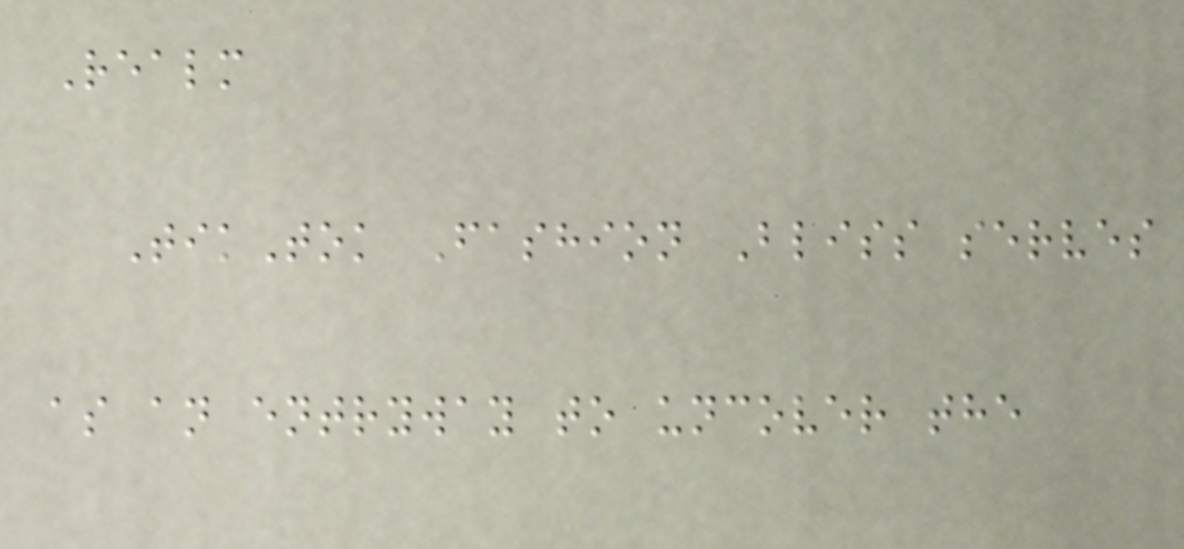Realm
TikTok Fashion Bliss serves
as an entryway to uncover the
